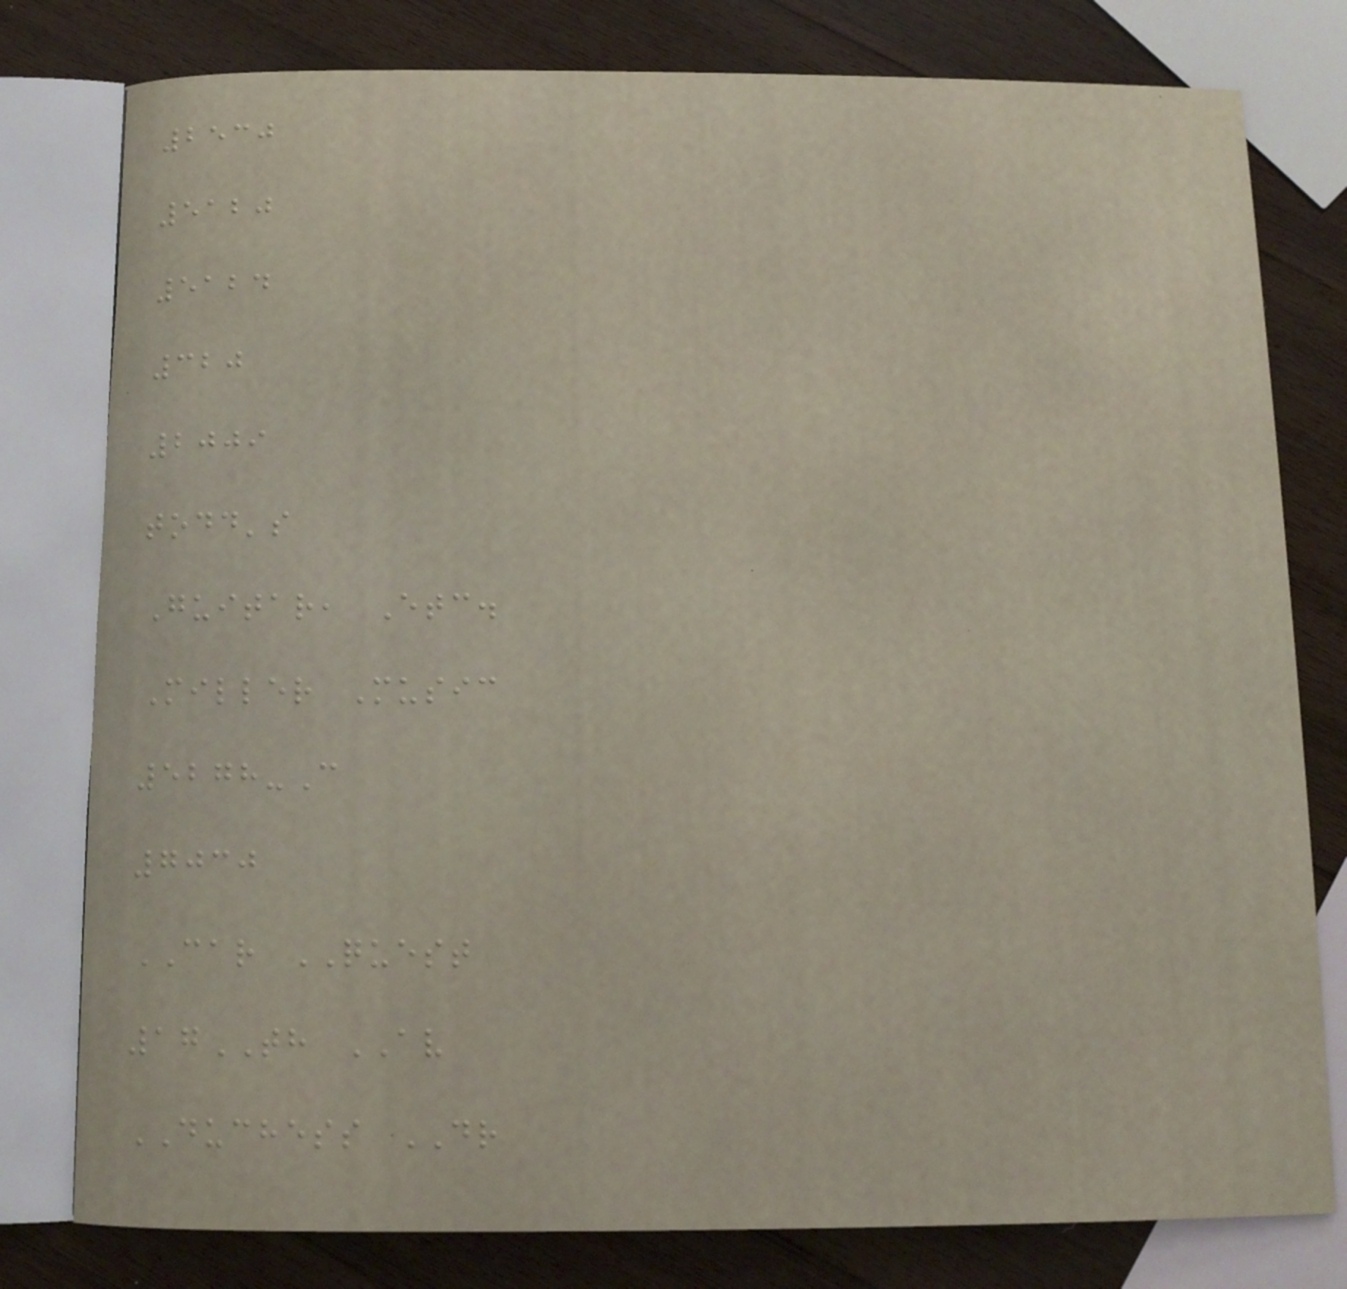2530
5120
5124
320
2009
todd's
Guitar, Etc.
Miller Music
5278-C
7030
CAR QUEST
17TH AV
DUCHESS DR
